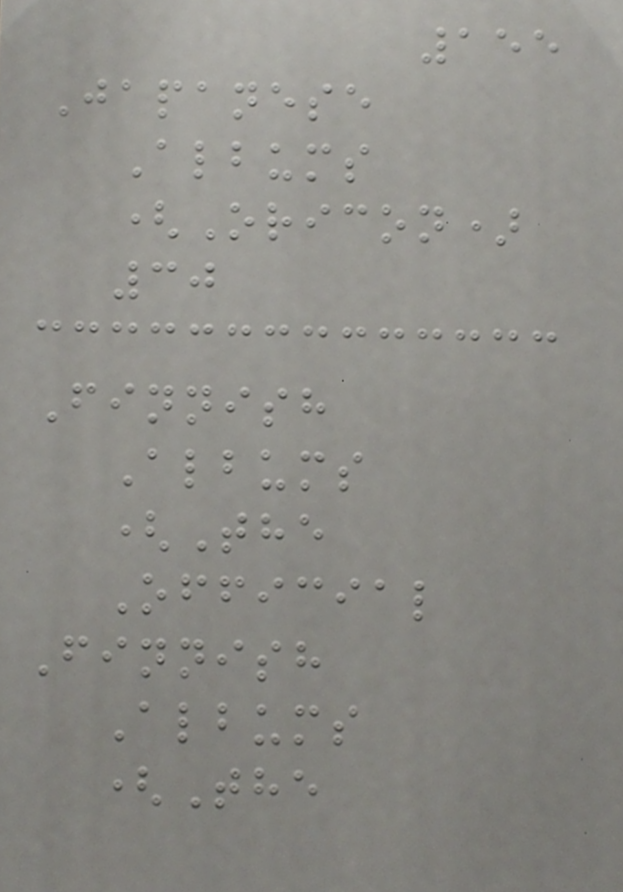155
Japanese
Albums
(Oricon)
30
Finnish
Albums
(The
Official
Finnish
Albums
(The
